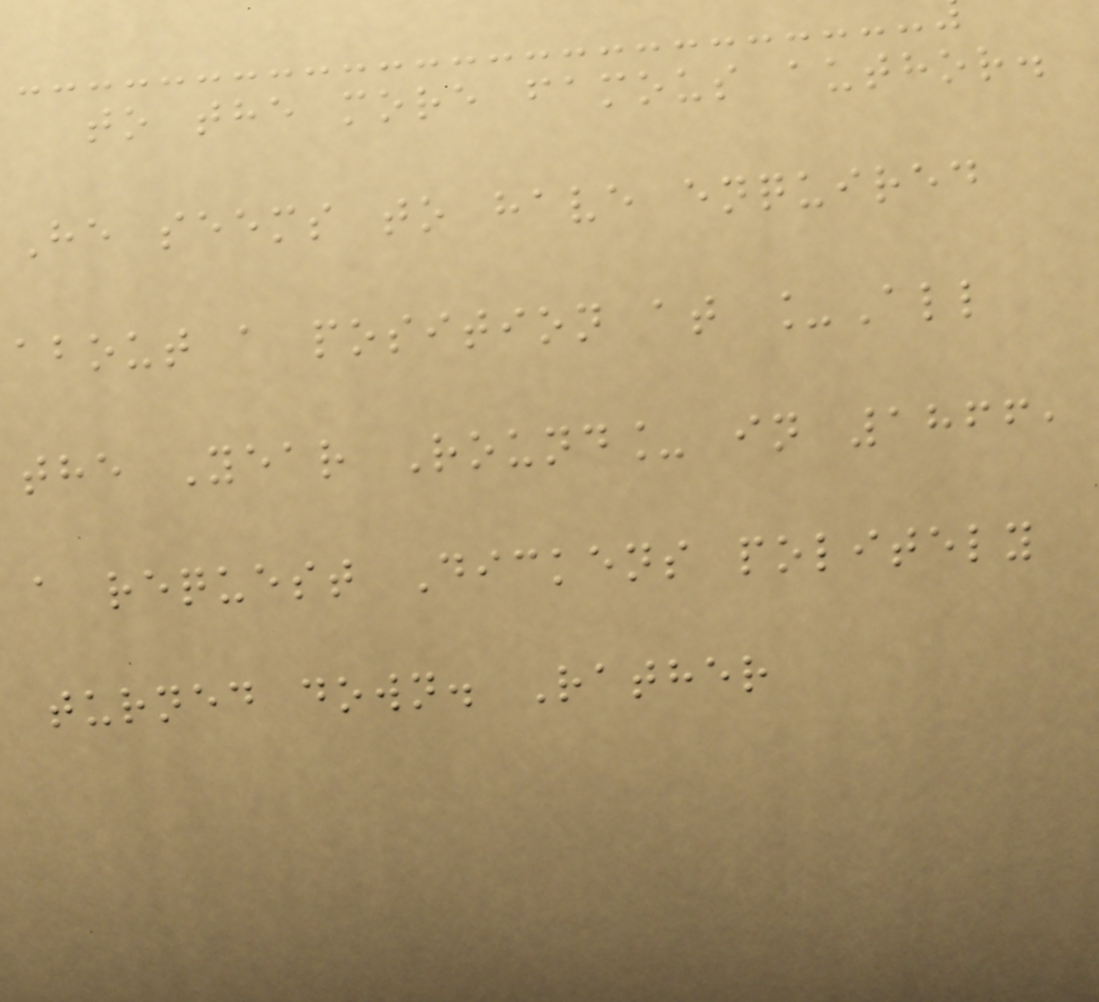to the more famous author.
He seems to have enquired
about a position at _All
the Year Round_ in 1866,
a request Dickens politely
turned down. Rather
